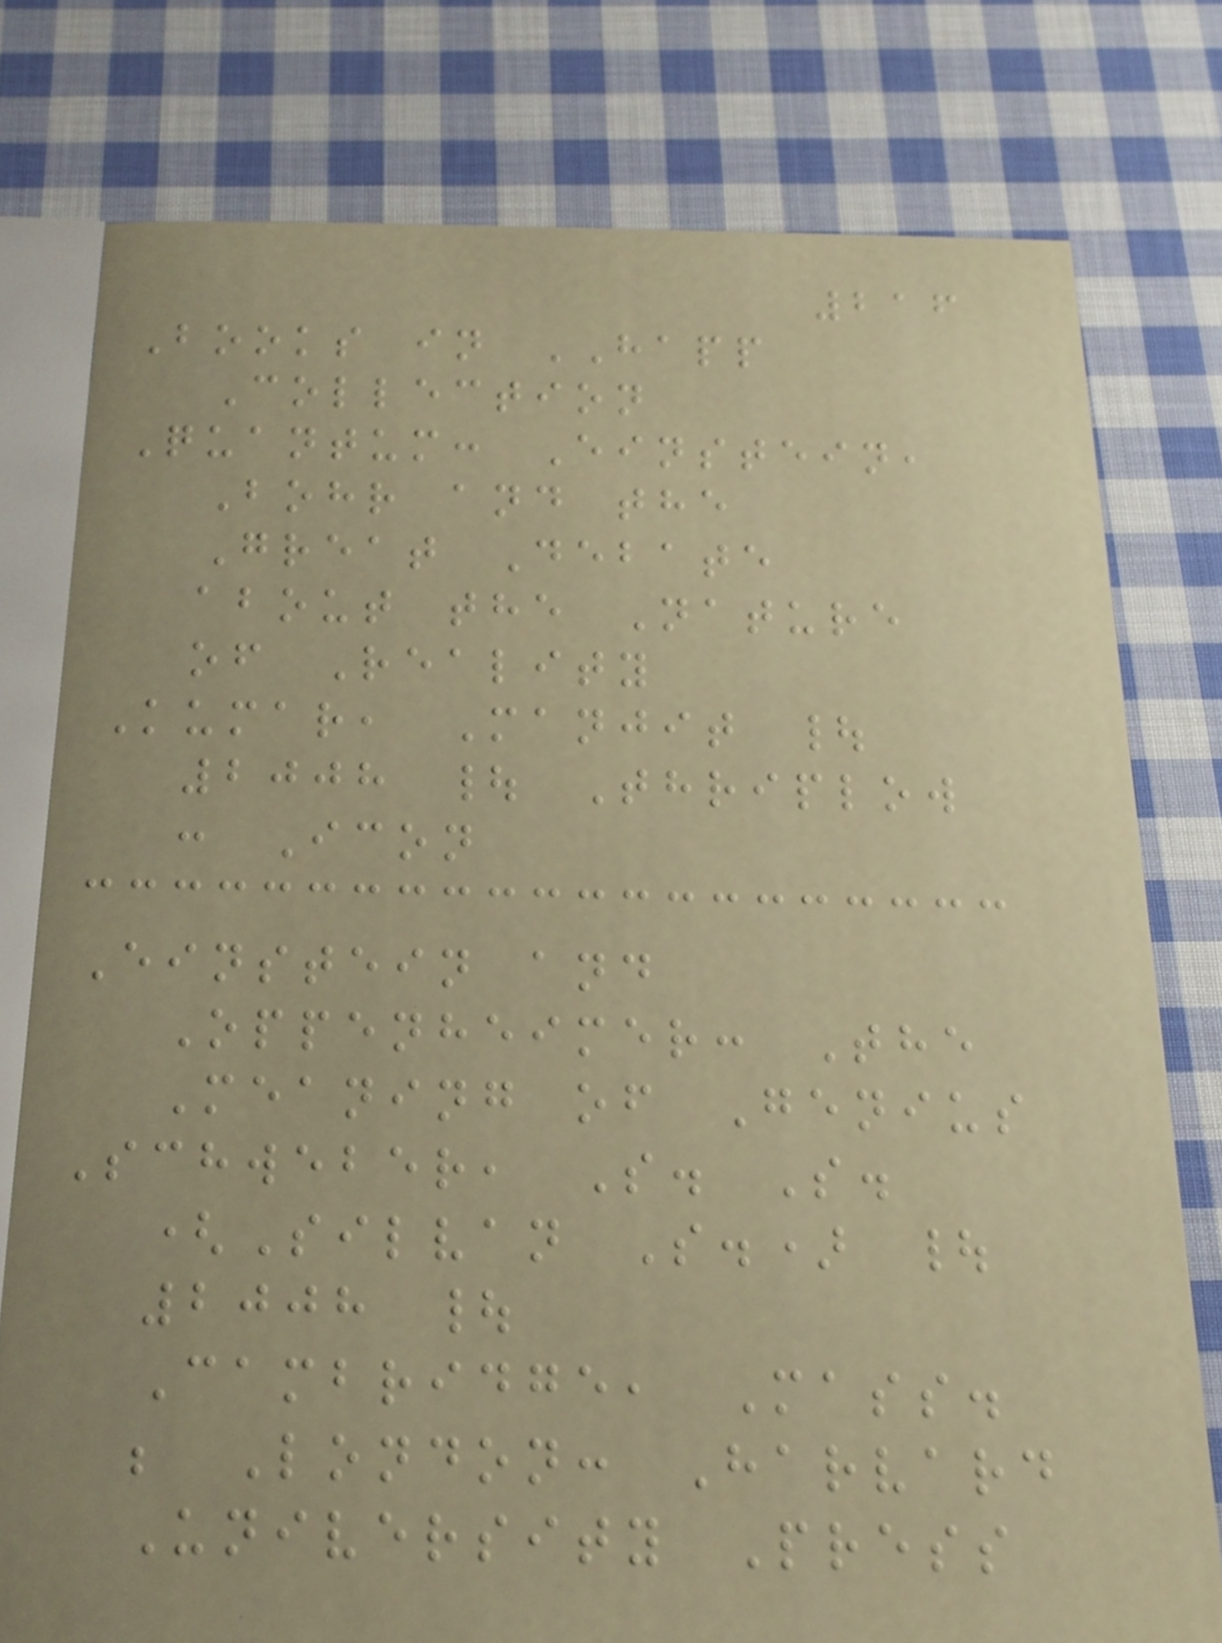216
Books in HAPP
Collection
Quantum: Einstein,
Bohr and the
Great Debate
about the Nature
of Reality
Kumar, Manjit |
2008 | Thriplow
: Icon
Einstein and
Oppenheimer: The
Meaning of Genius
Schweber, S. S.
(Silvan S.) |
2008 |
Cambridge, Mass.
; London: Harvard
University Press
